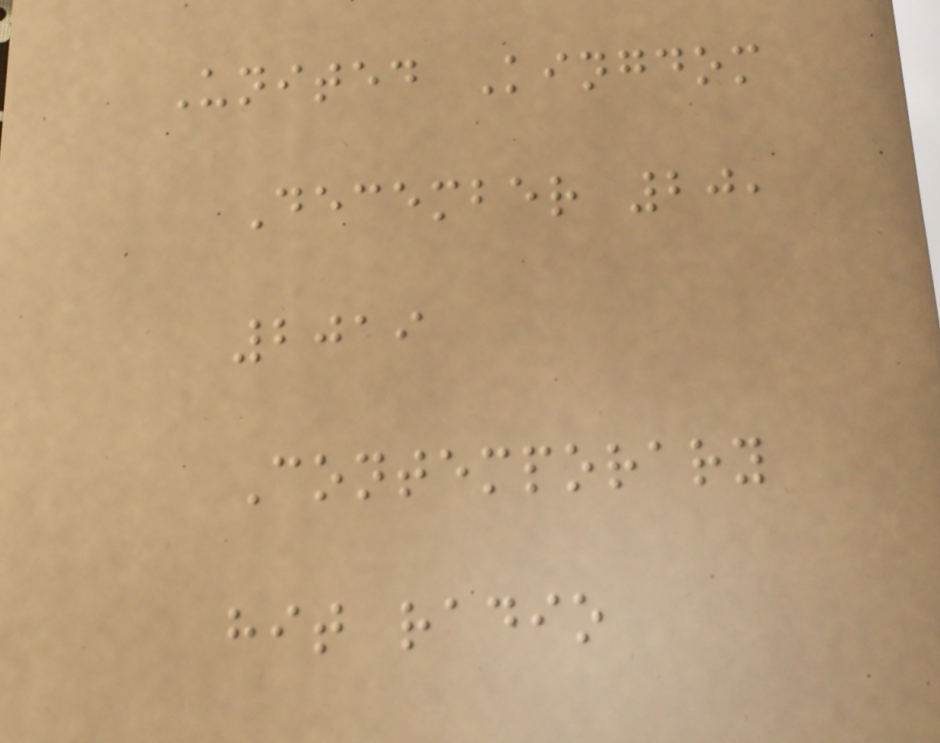United Kingdom
December 20,
2019
Contemporary
hit radio
